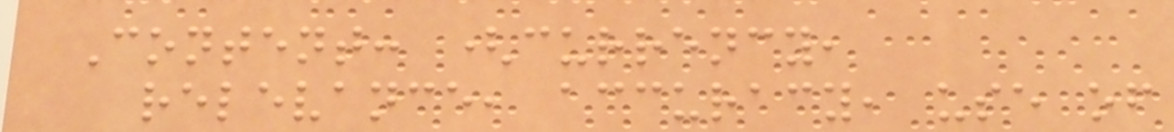Content: (currency,
relevance, accuracy, use of
